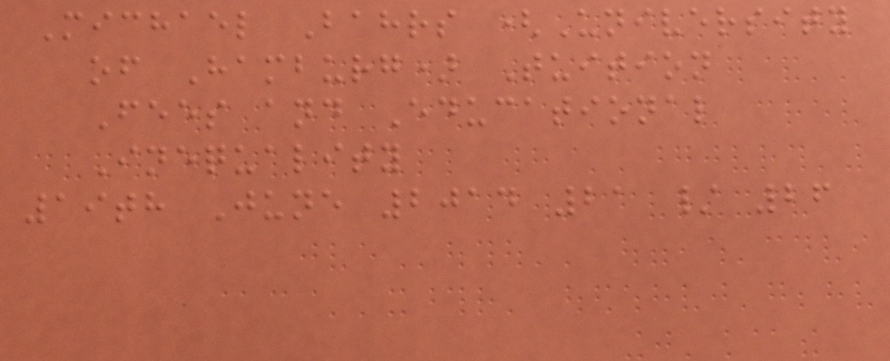Michael Bahrs (University
of Hamburg) Tuition
Fees and Educational
Inequality
19th June 2014 21 / 26
